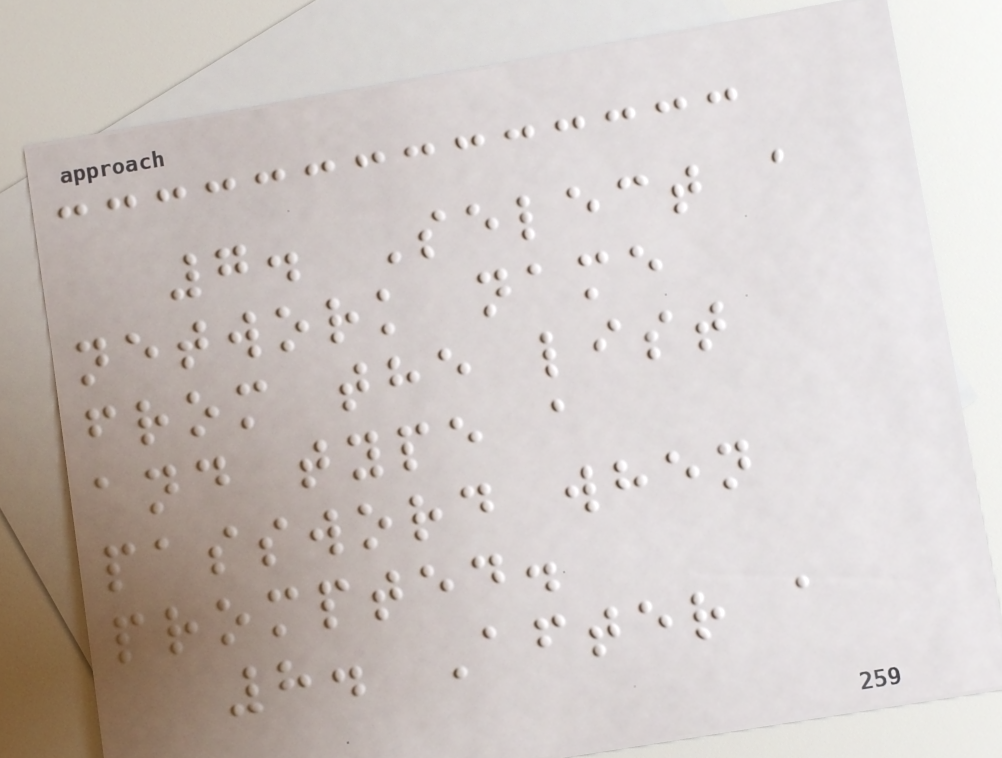7. Select a
network name
from the list
and type a
password when
prompted.
8. After a
